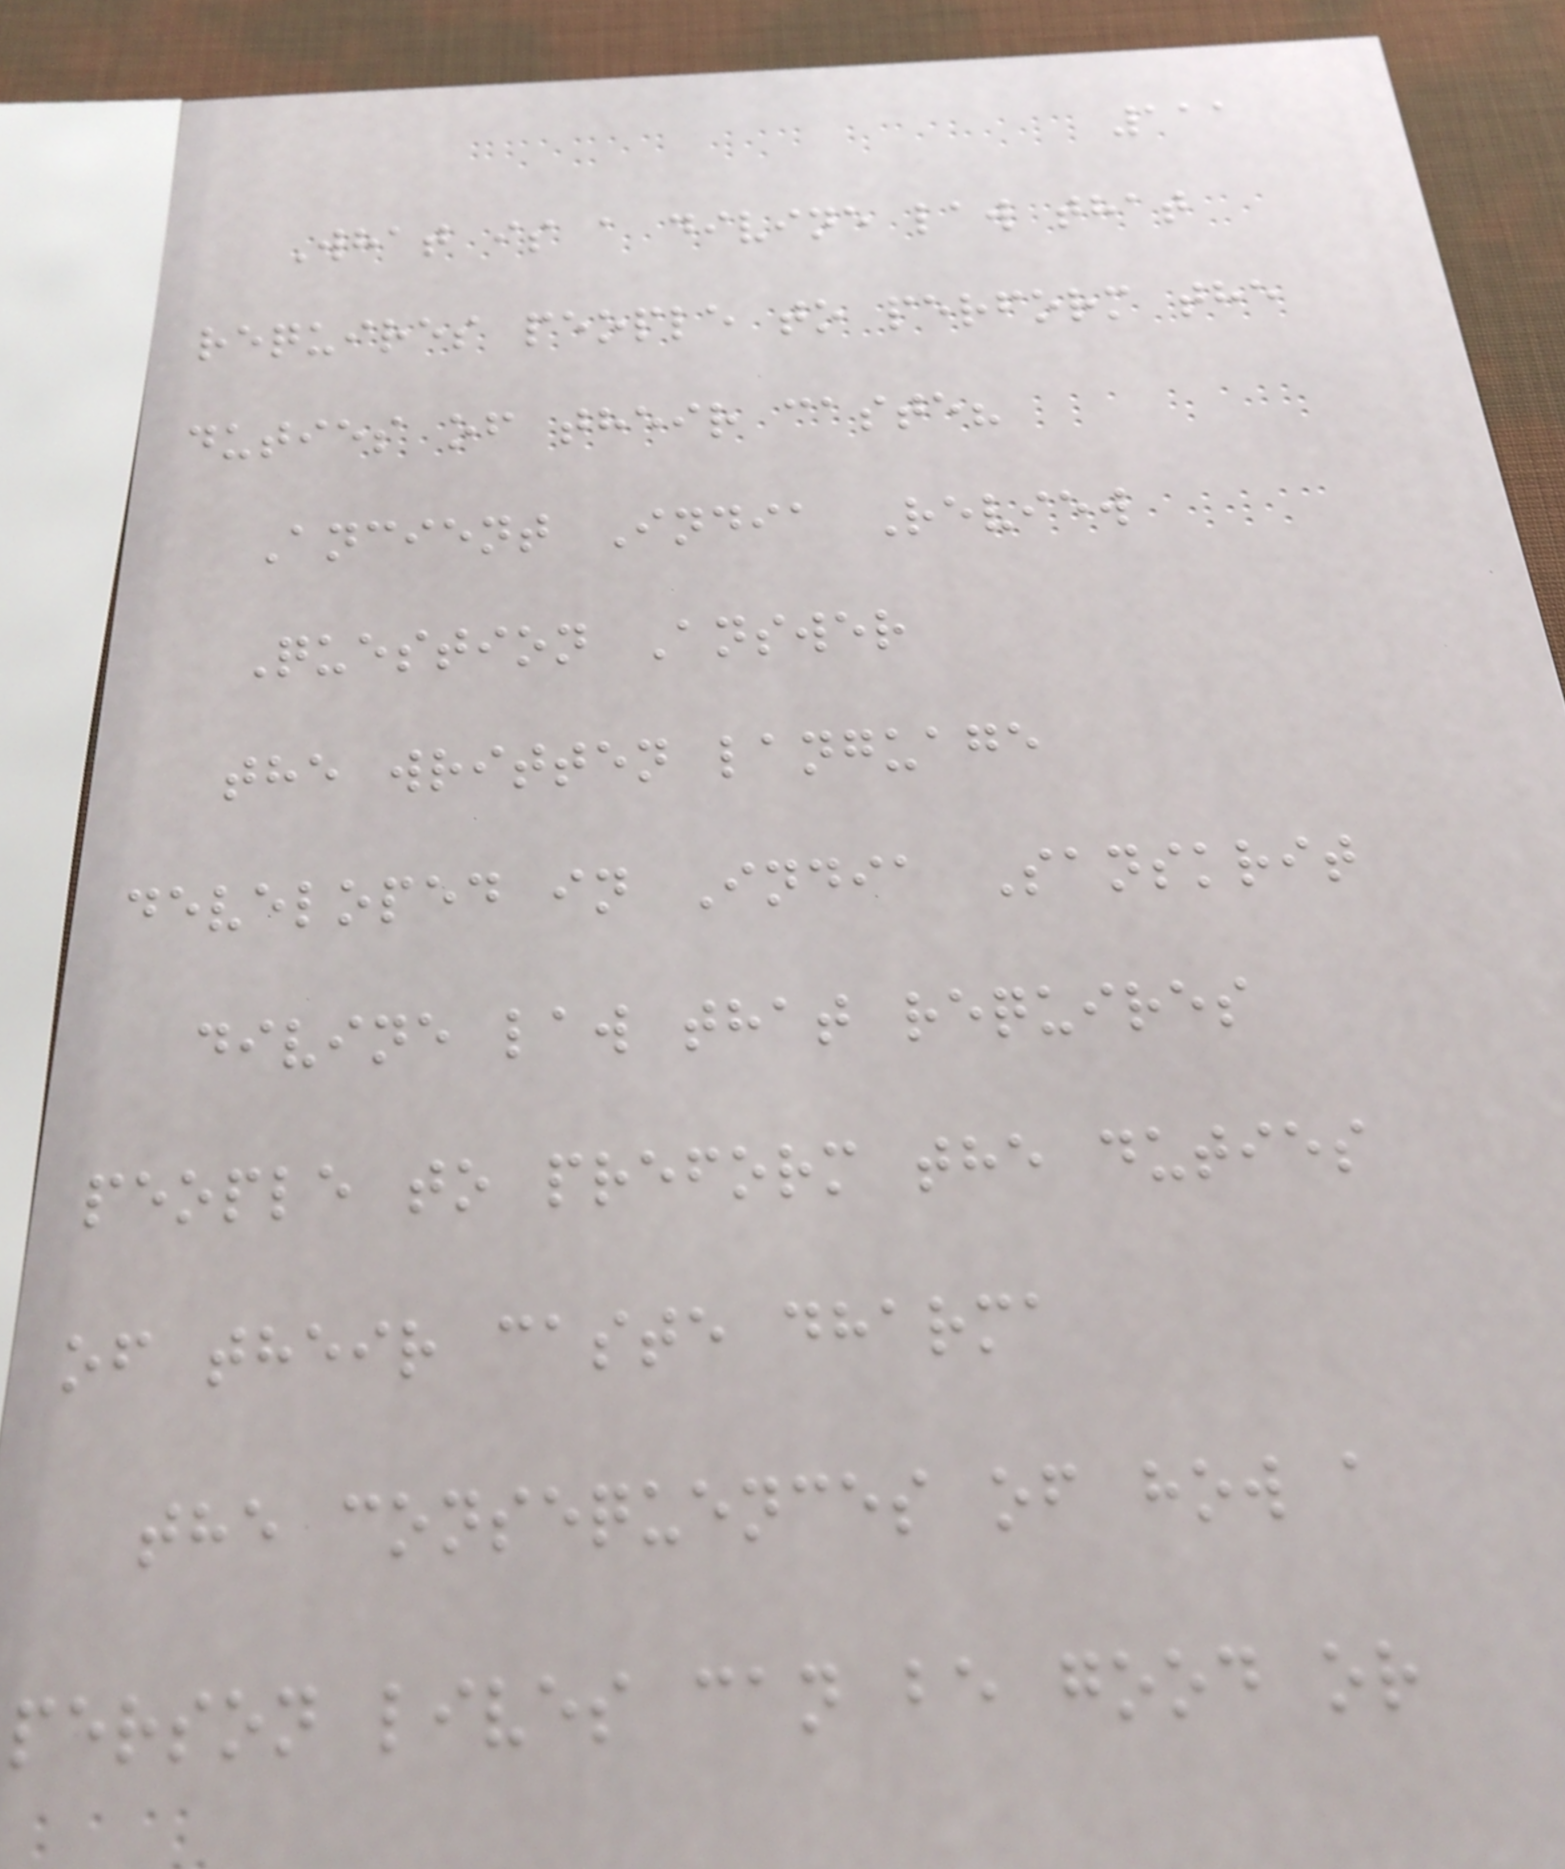111
What is a divine law that
requires people to perform the
duties of their caste?
Ancient India Review
Question Answer
the written language
developed in India Sanskrit
divine law that requires
people to preform the duties
of their caste dharma
the consequences of how a
person lives can be good or
